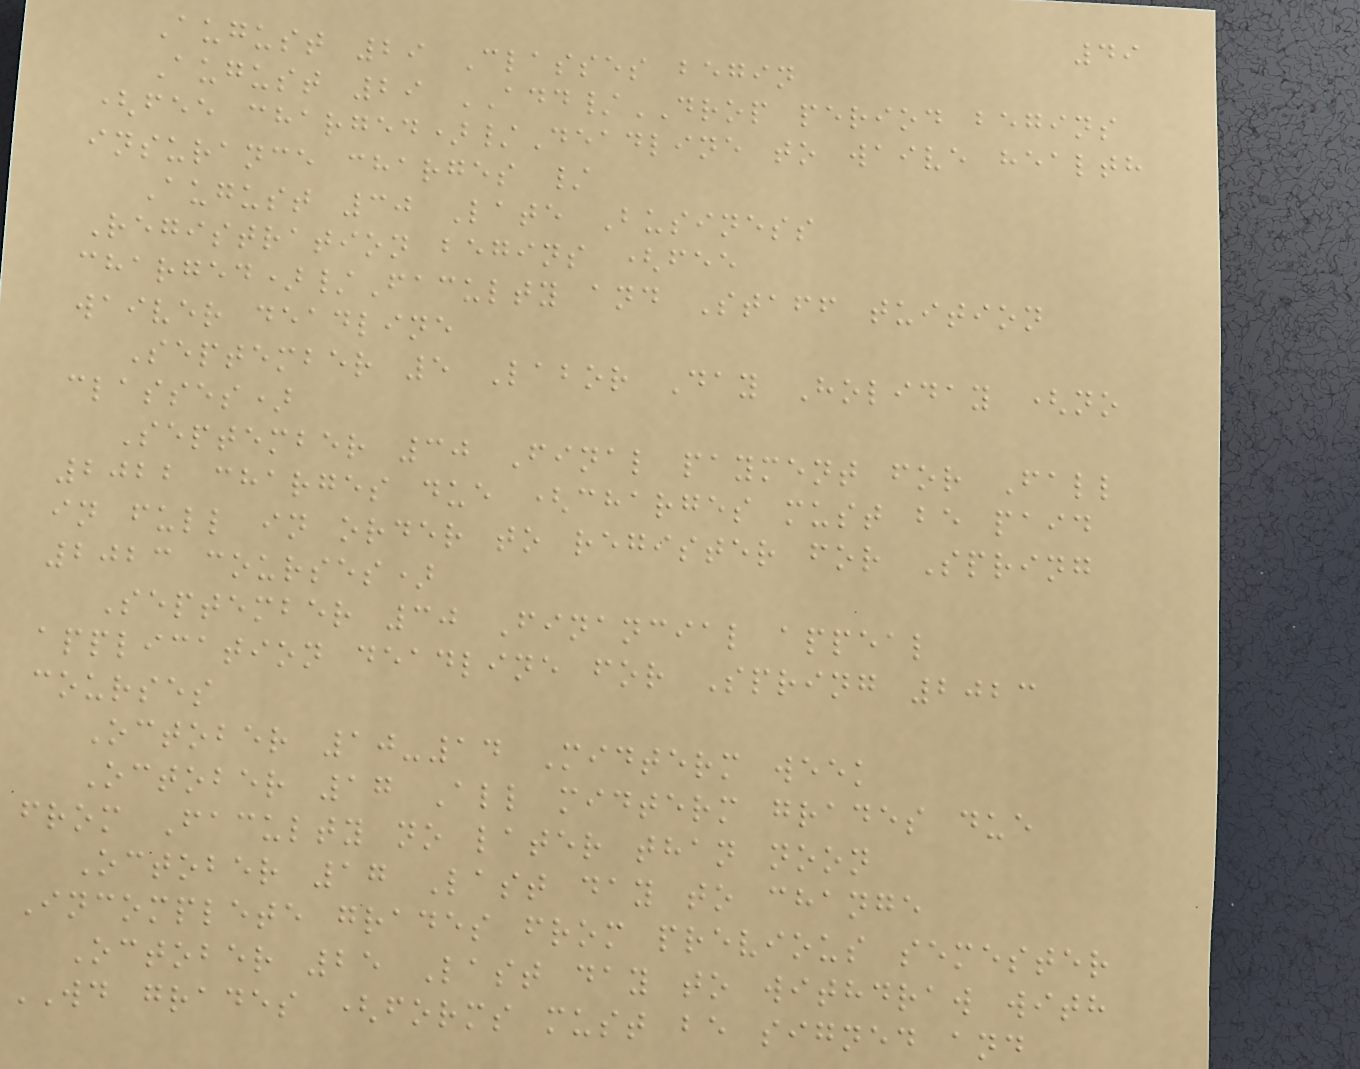49
August 29 Classes begin
August 29 ADD/DROP period begins
(fee charged)/Deadline to waive health
insurance charges /
August 30 Late Business
Registration begins (fee
charged)/Faculty and Staff tuition
waiver deadline
September 5 Labor Day Holiday (no
classes)
September 30 Final payment for Fall
2022 charges due (charges must be paid
in full in order to register for Spring
2023 courses)
September 30 Financial appeal
application deadline for Spring 2023
courses
October 10-14 Midterm week
October 17 All midterm grades due
from Faculty no later than noon
October 17 Last day to change
Incomplete grades from previous semester
October 25 Last day to withdraw with
WD grades (forms must be signed and
